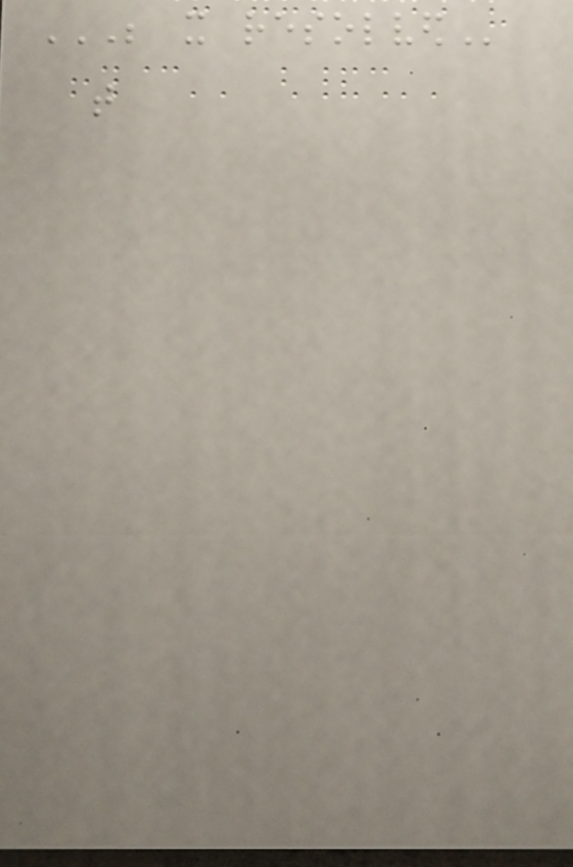BE IT RESOLVED
that
